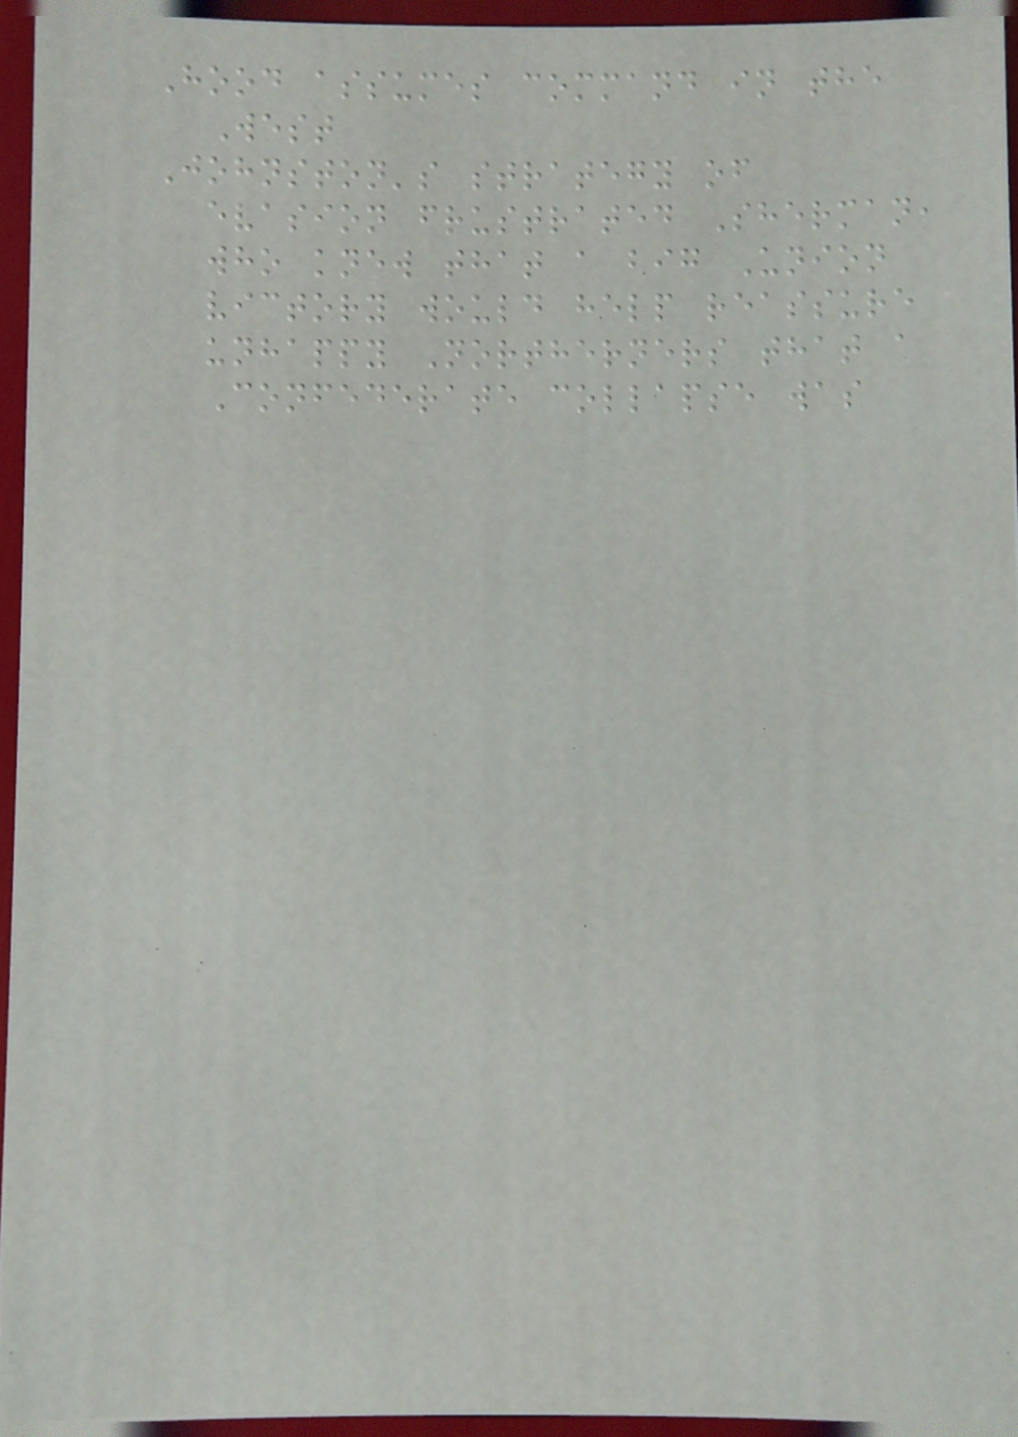Hood assumes command in the
West
Johnston's strategy of
evasion frustrated Sherman,
who knew that a big Union
victory would help reassure
unhappy Northerners that a
Confederate collapse was
